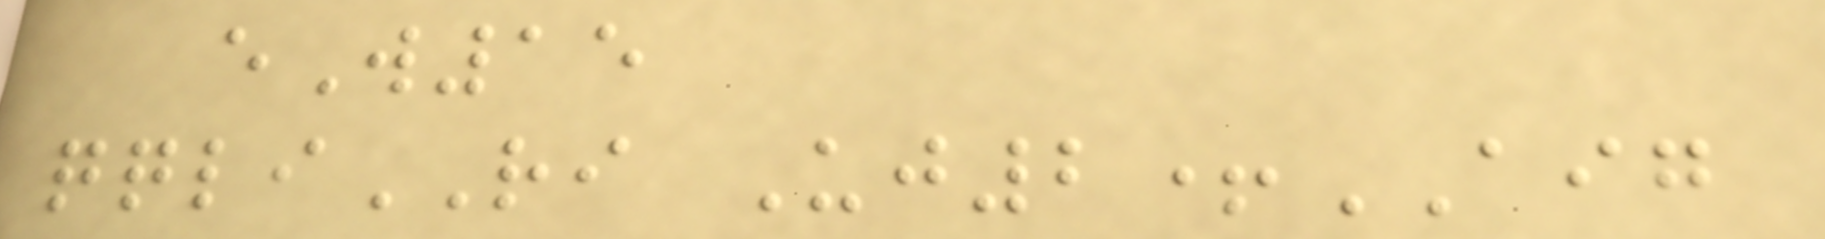eW15
qqliRI Uj2+AIG
